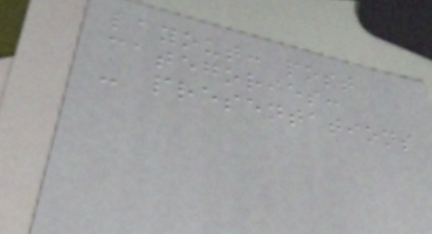layout: post
categories:
- presentations
